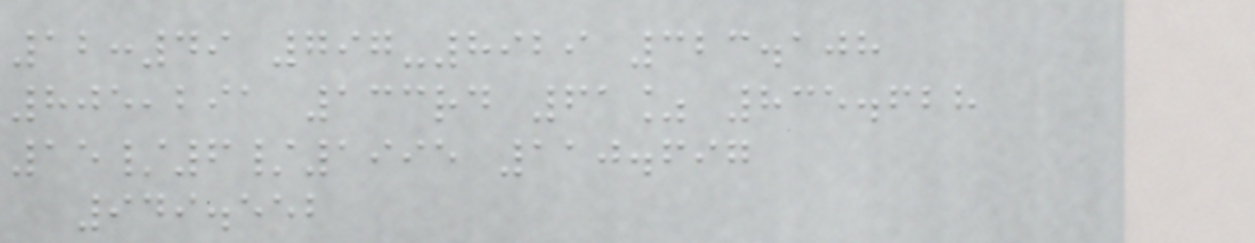12:49 797-8929 323.108
805,291 133rd 61% 835.628
15/6/1995 110.697
949.552
